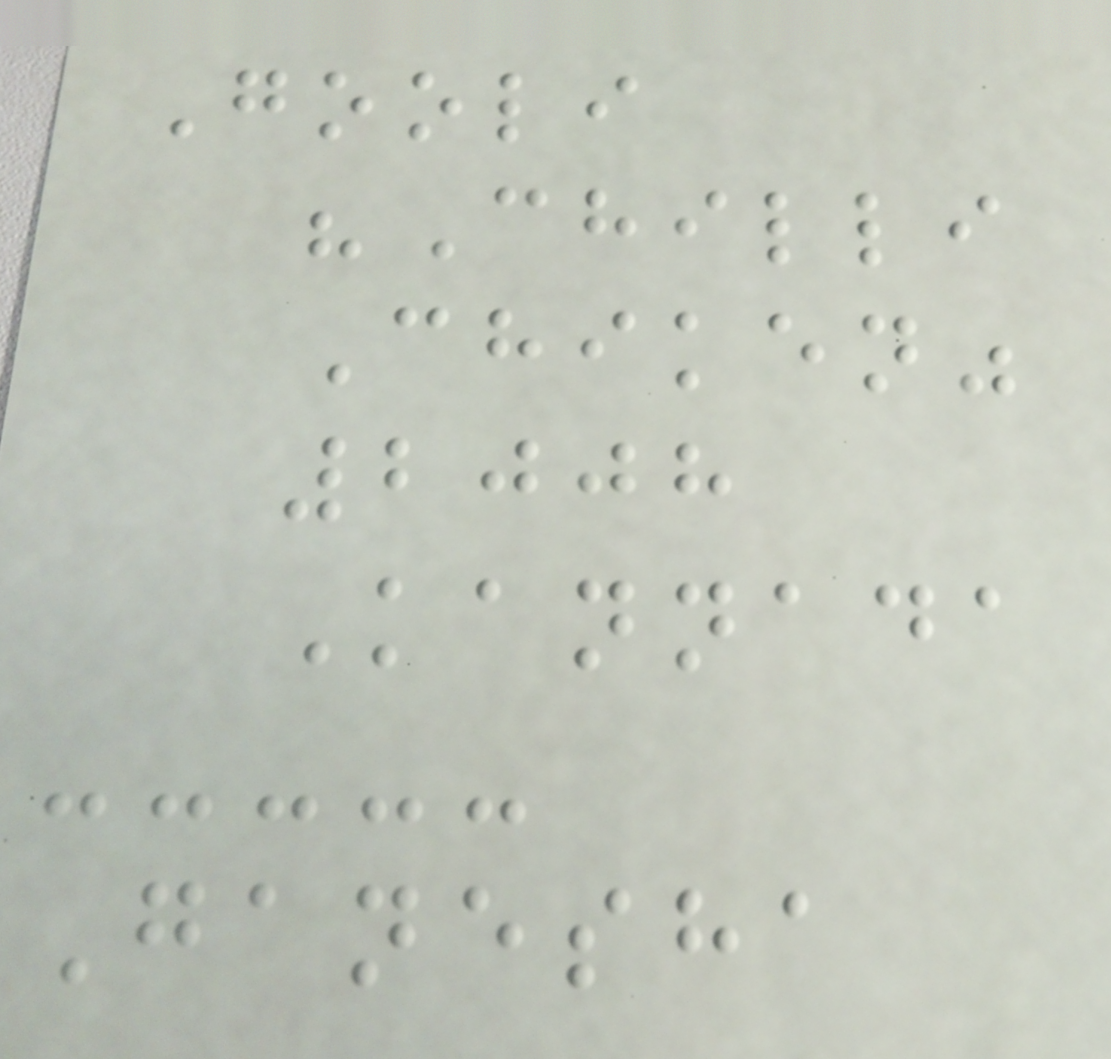Gooli
"Chilli
Chiken"
2008
Kannada
Ganesha
